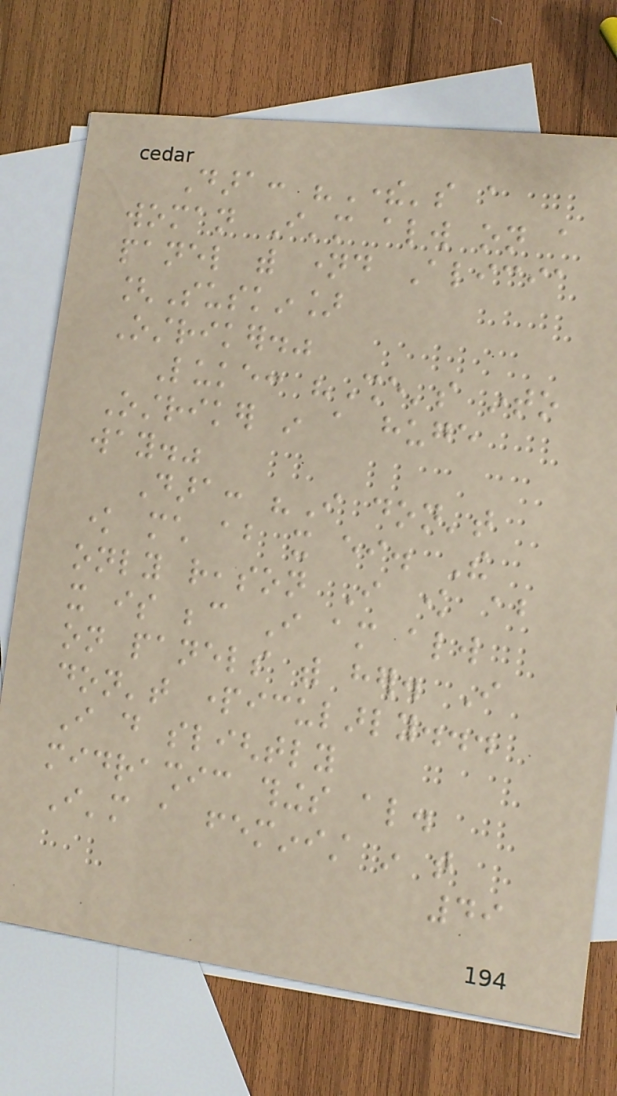Dara: "There's a
woman I'm always on a
panel with named Alicia
[Suskin]
Ostriker."
Luke: "She's into
Ostriker in a huge
way."
Dara: "I don't
know much about it either. The
only reason I know about
it is because I am always
on panels with her. I
don't particularly...
I do slightly
midrashic things also.
I'm a feminist in that
49
